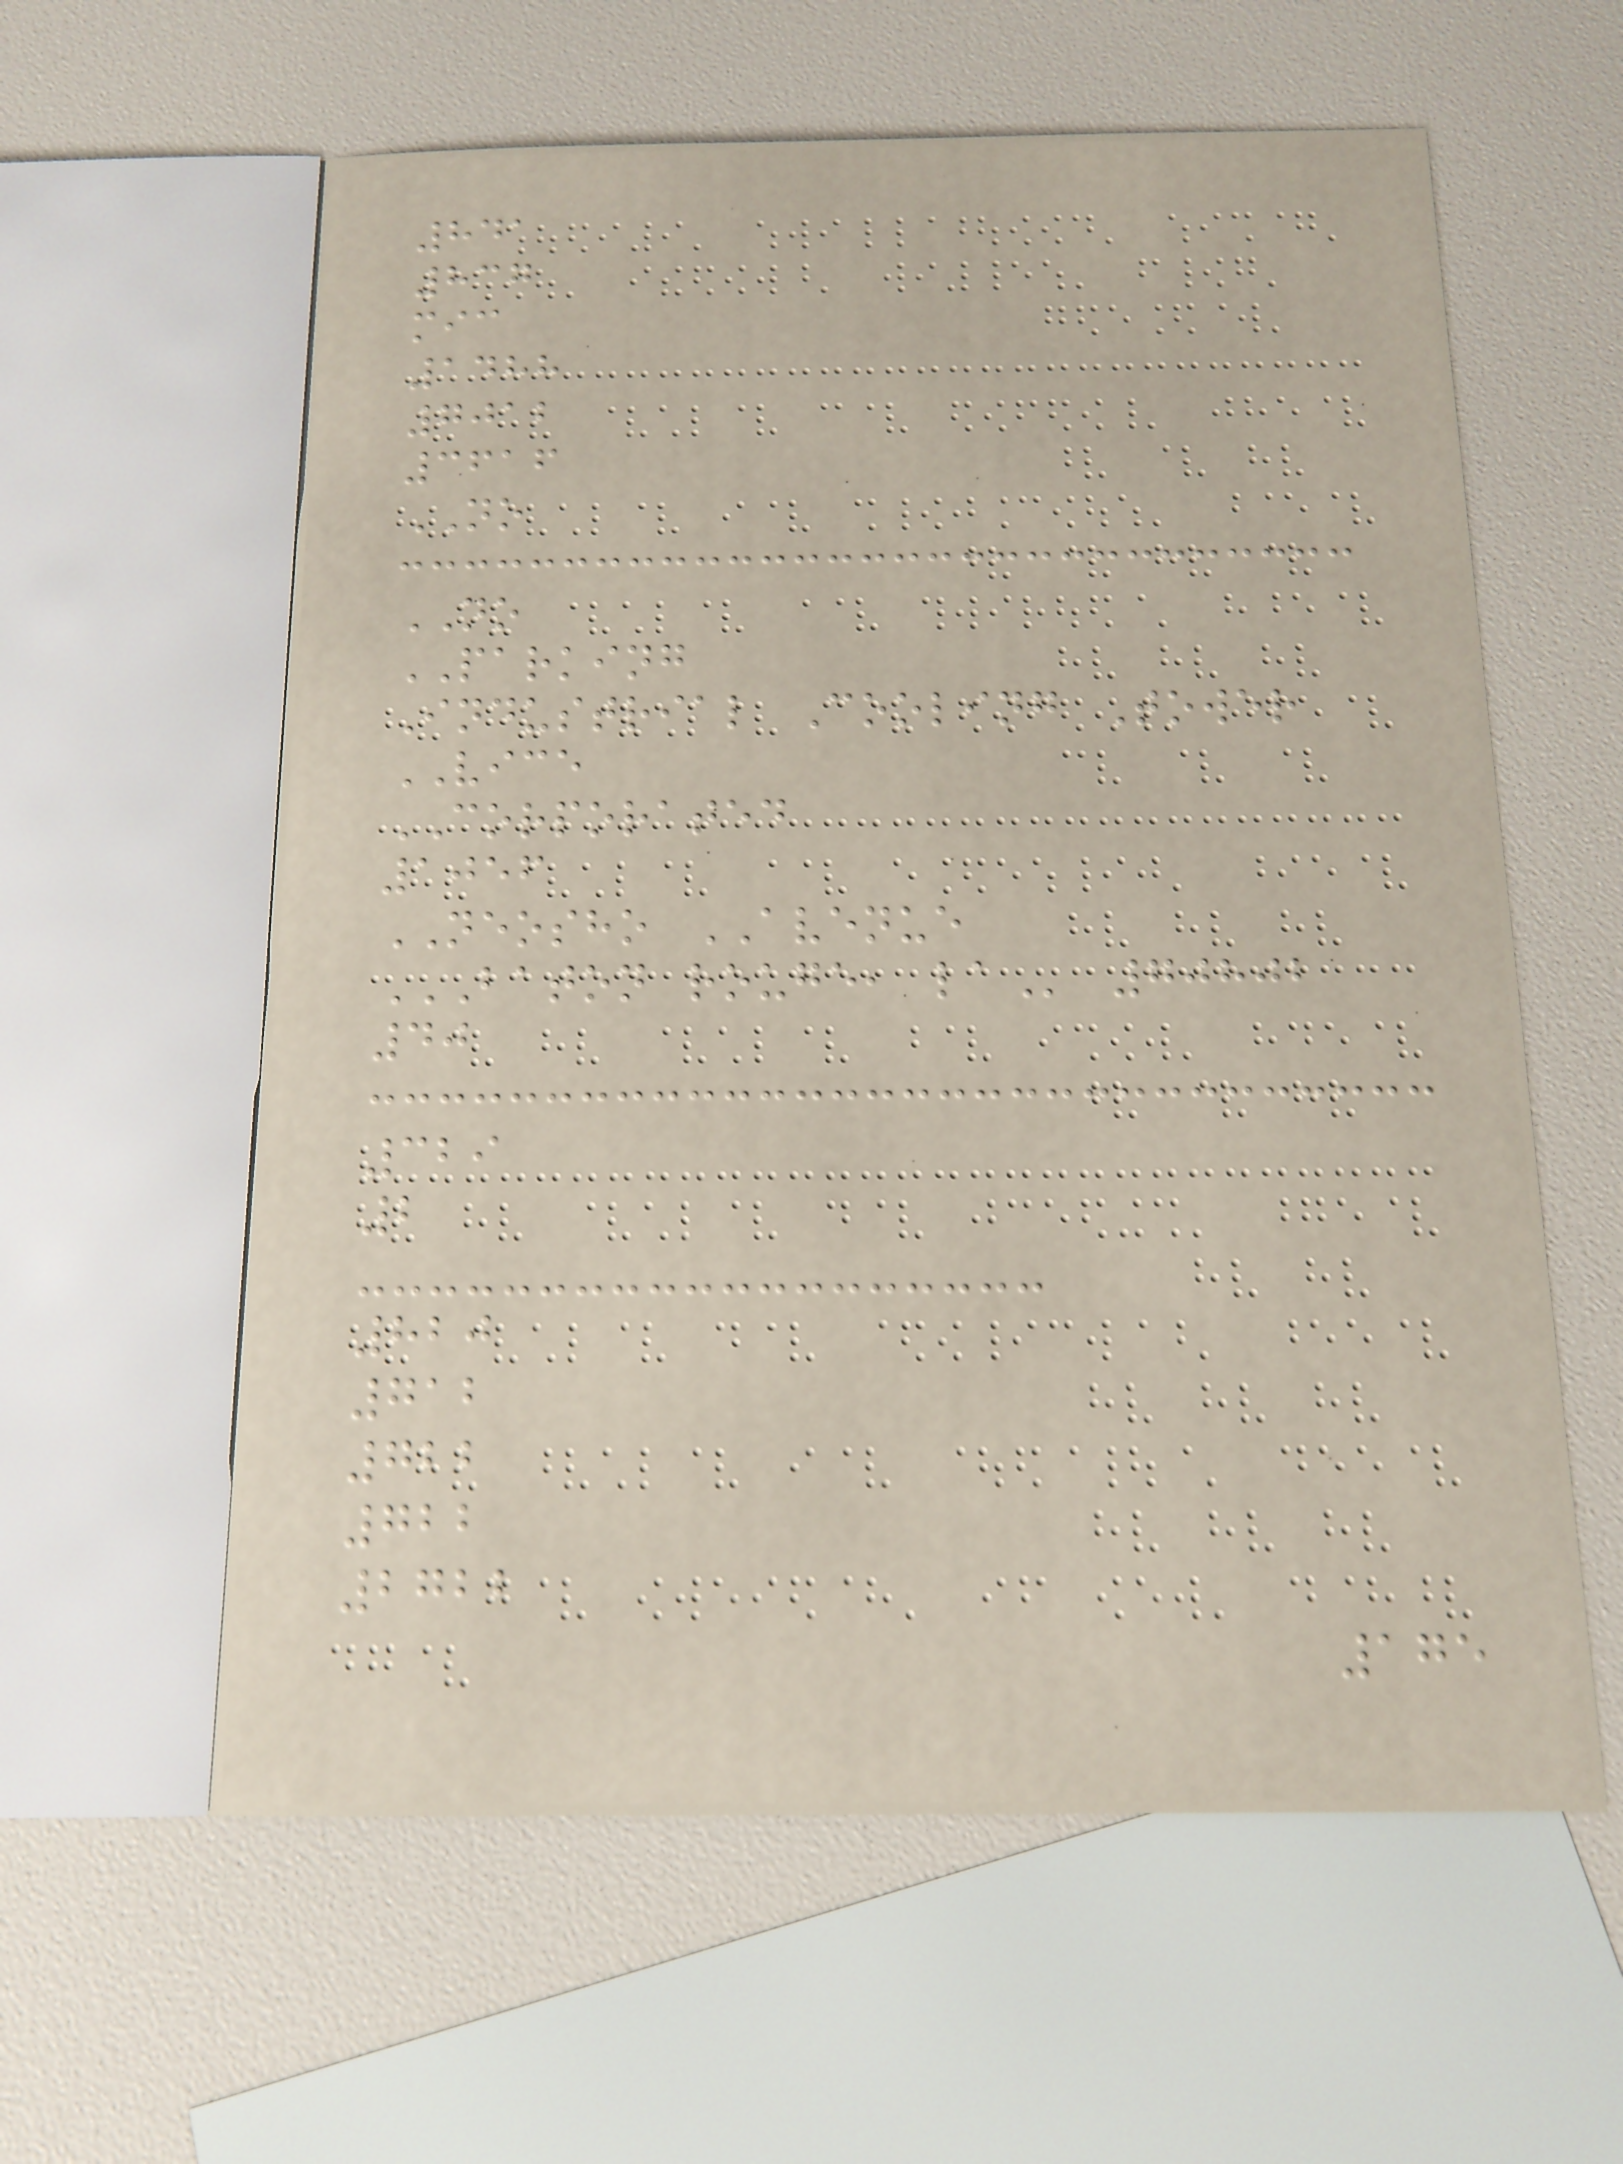841
837
mic
1488
7012
3616
NO
NO
PARKING
Industrial Cooling Tower
VICE
CORPORATED
1056
NEOSHO AVENUE
BATON ROUGE, LA 70802
40
329
2
820
712
722
722
2722
175
